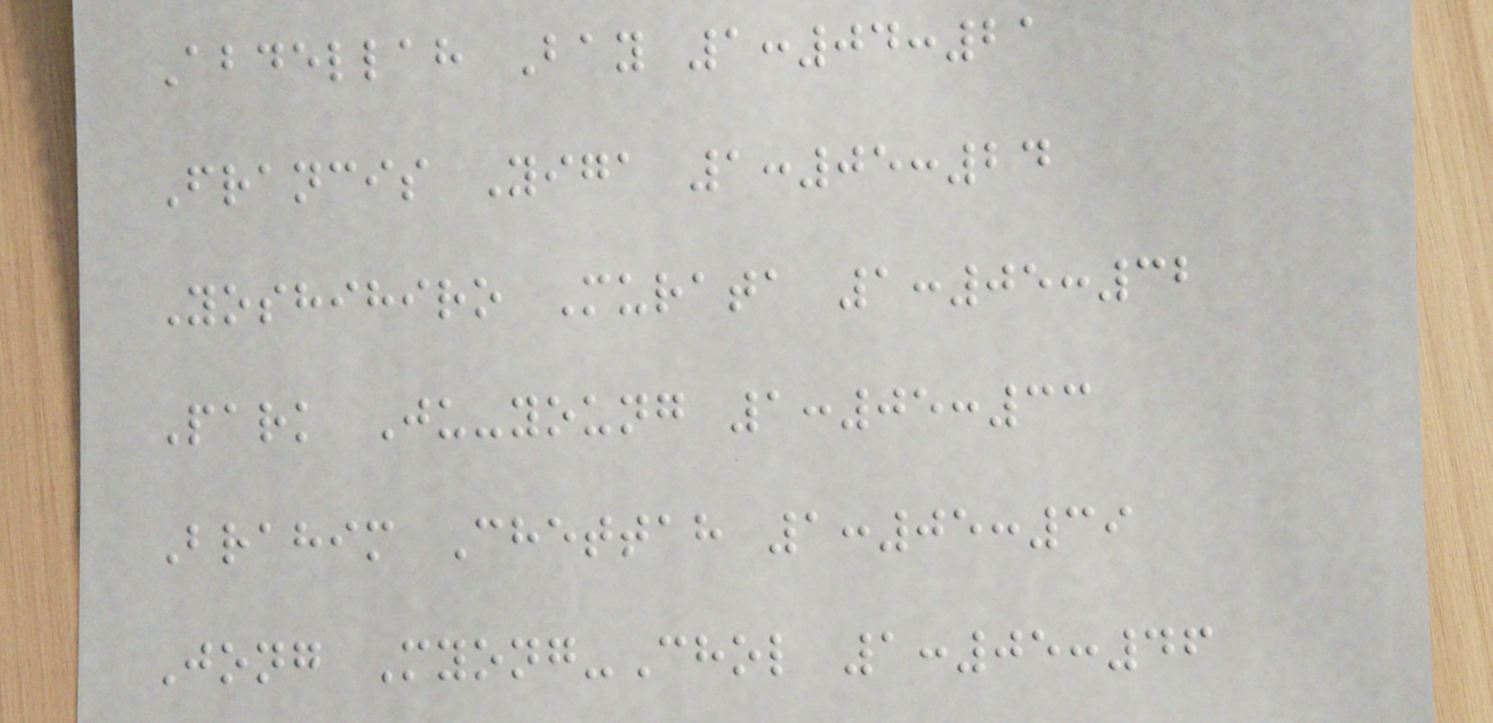Abdellah Bay 1:04:21
Francis Yiga 1:05:24
Yoshihiro Murata 1:05:32
Park Ju-young 1:05:33
Brahim Chettah 1:05:39
Jong Myong-Chol 1:05:46
